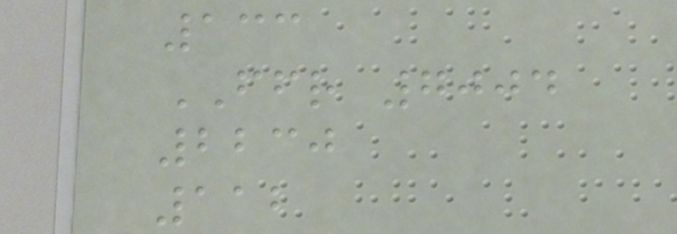133
FFR 7004
2230
112
